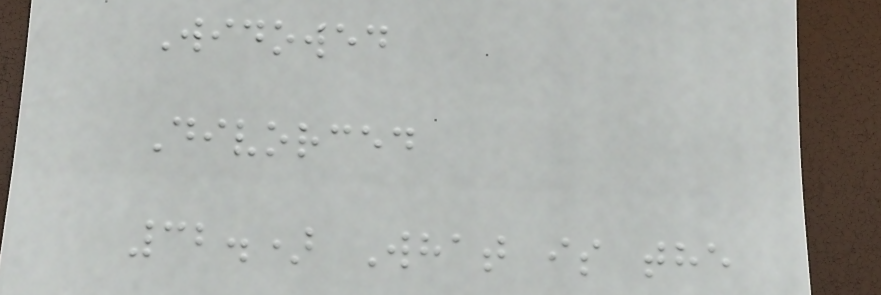Widowed
Divorced
32.) What is the
